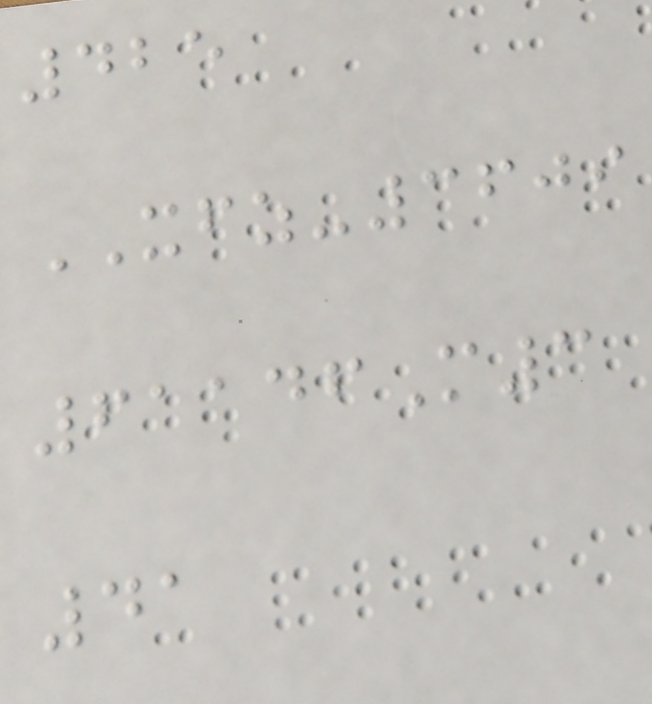425
XFZ-3609
61146M3
41
